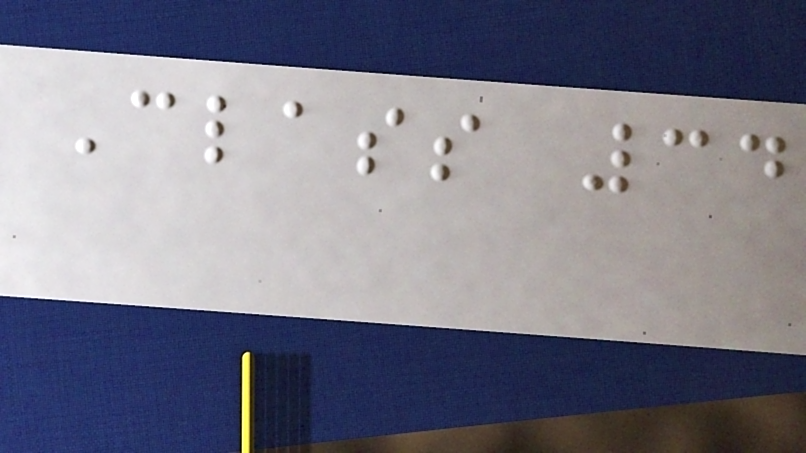Class 34
